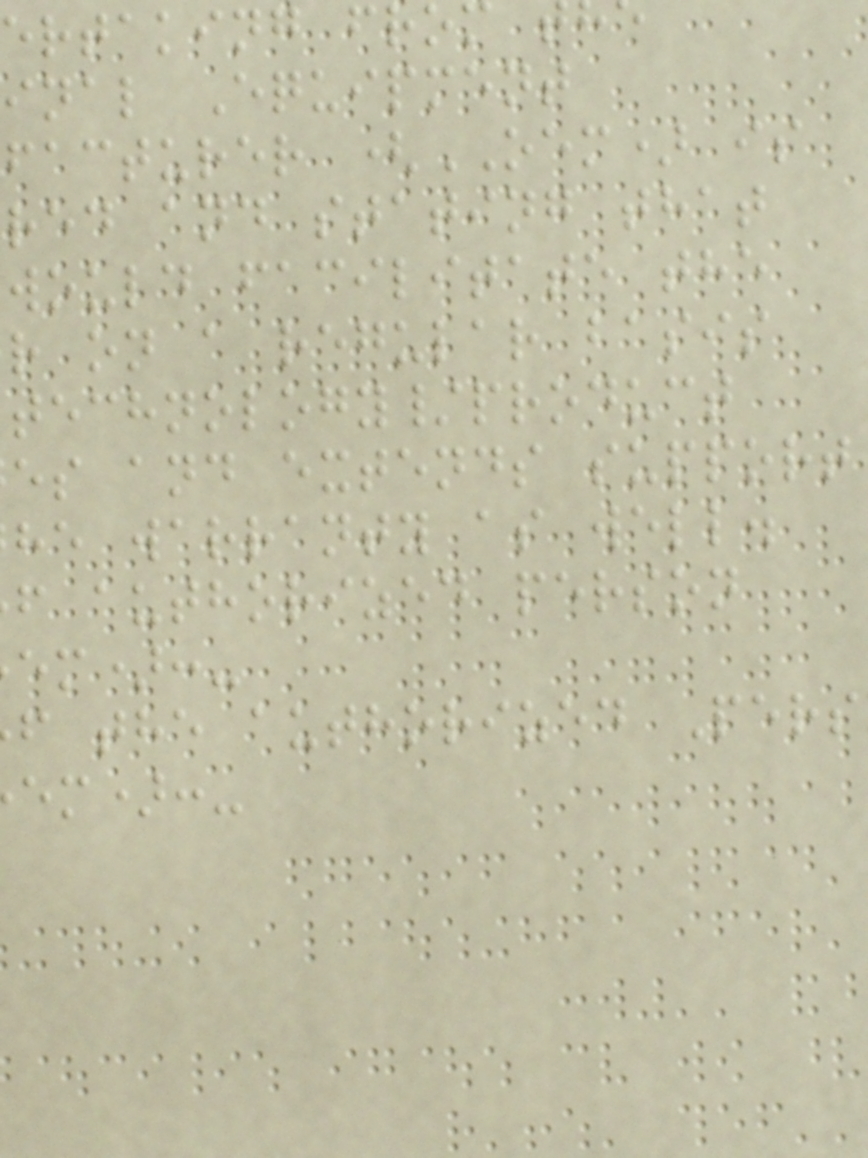ertaking from
inal Equipment
facturer (OEM) is
red and stating that
would facilitate the
r on a regular basis
technology/product
es and extends support
he warranty as well.
f authorized person
em):-
f the authorized Pers
em):-
